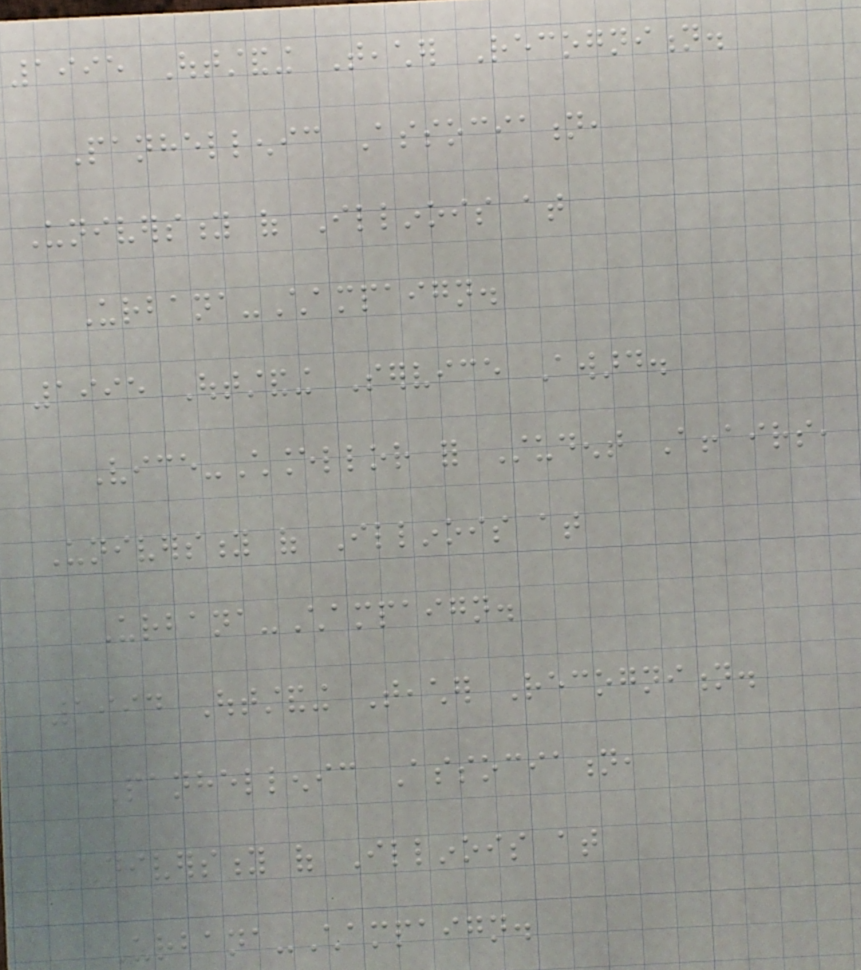1995 Outstanding Teacher Recognition.
Panhellenic Association,
University of Illinois at
Urbana-Champaign.
1995 Outstanding Service Award.
Vice-Chancellor for Student Affairs,
University of Illinois at
Urbana-Champaign.
1994 Outstanding Teacher Recognition.
Panhellenic Association,
University of Illinois at
Urbana-Champaign.
